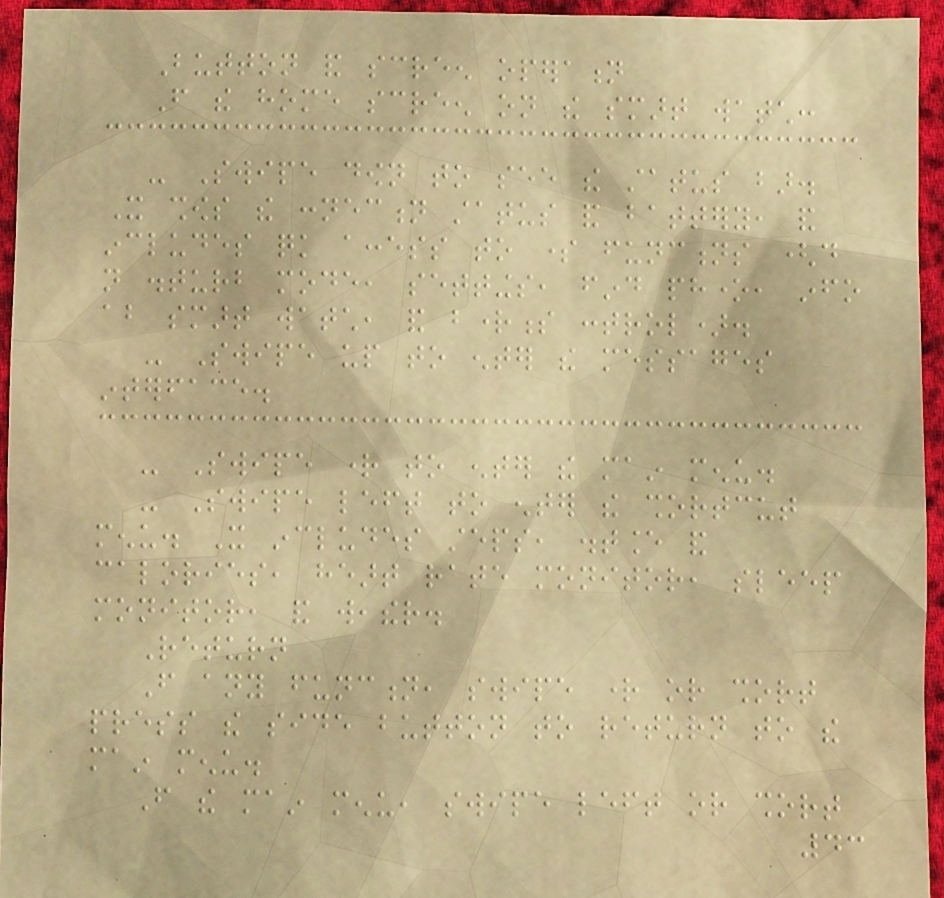Button and screen operation
From the home screen on the smart watch:
- Swipe down to see the status bar.
It shows the connection status and battery, and
includes quick access to some functions (do
not disturb mode, settings, find phone, info
about smart watch, and brightness control).
- Swipe up to enter the messages
interface.
- Swipe right to enter the main menu.
- Swipe left to enter the shortcut
menu. It includes steps, distance and
calories, heart rate monitor, sleep
monitor, and weather.
Return
From any function, swipe right or short
press the side button to return to the
main menu.
From the main menu, swipe left or short
43
